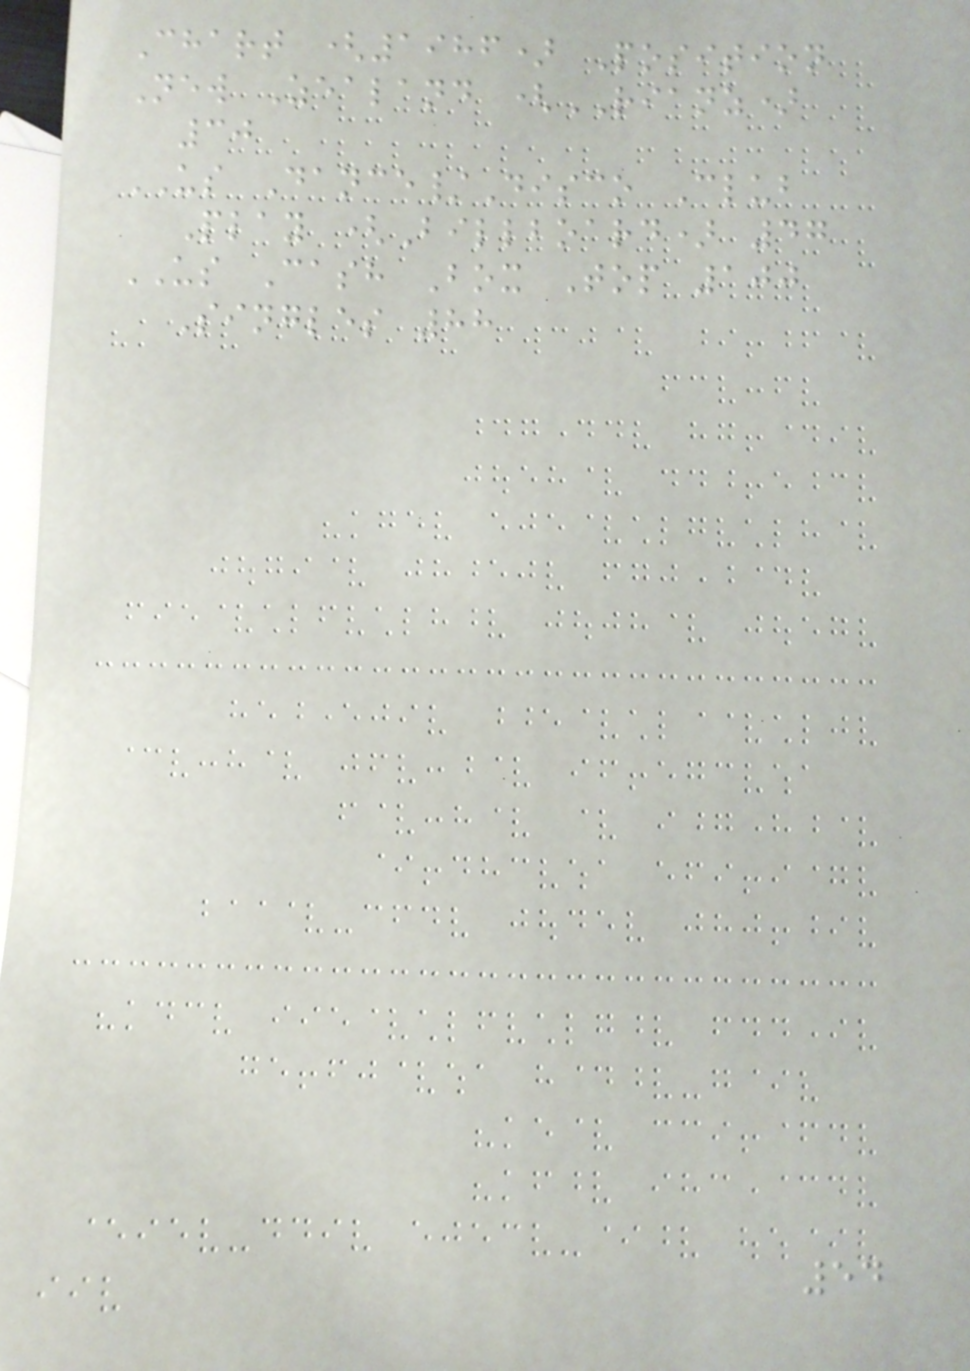Chart (1986) Position
New Zealand (RIANZ)
30
US Dance/Disco Club
Play (Billboard) 47
US Cash Box Top 100
Singles 88
54
